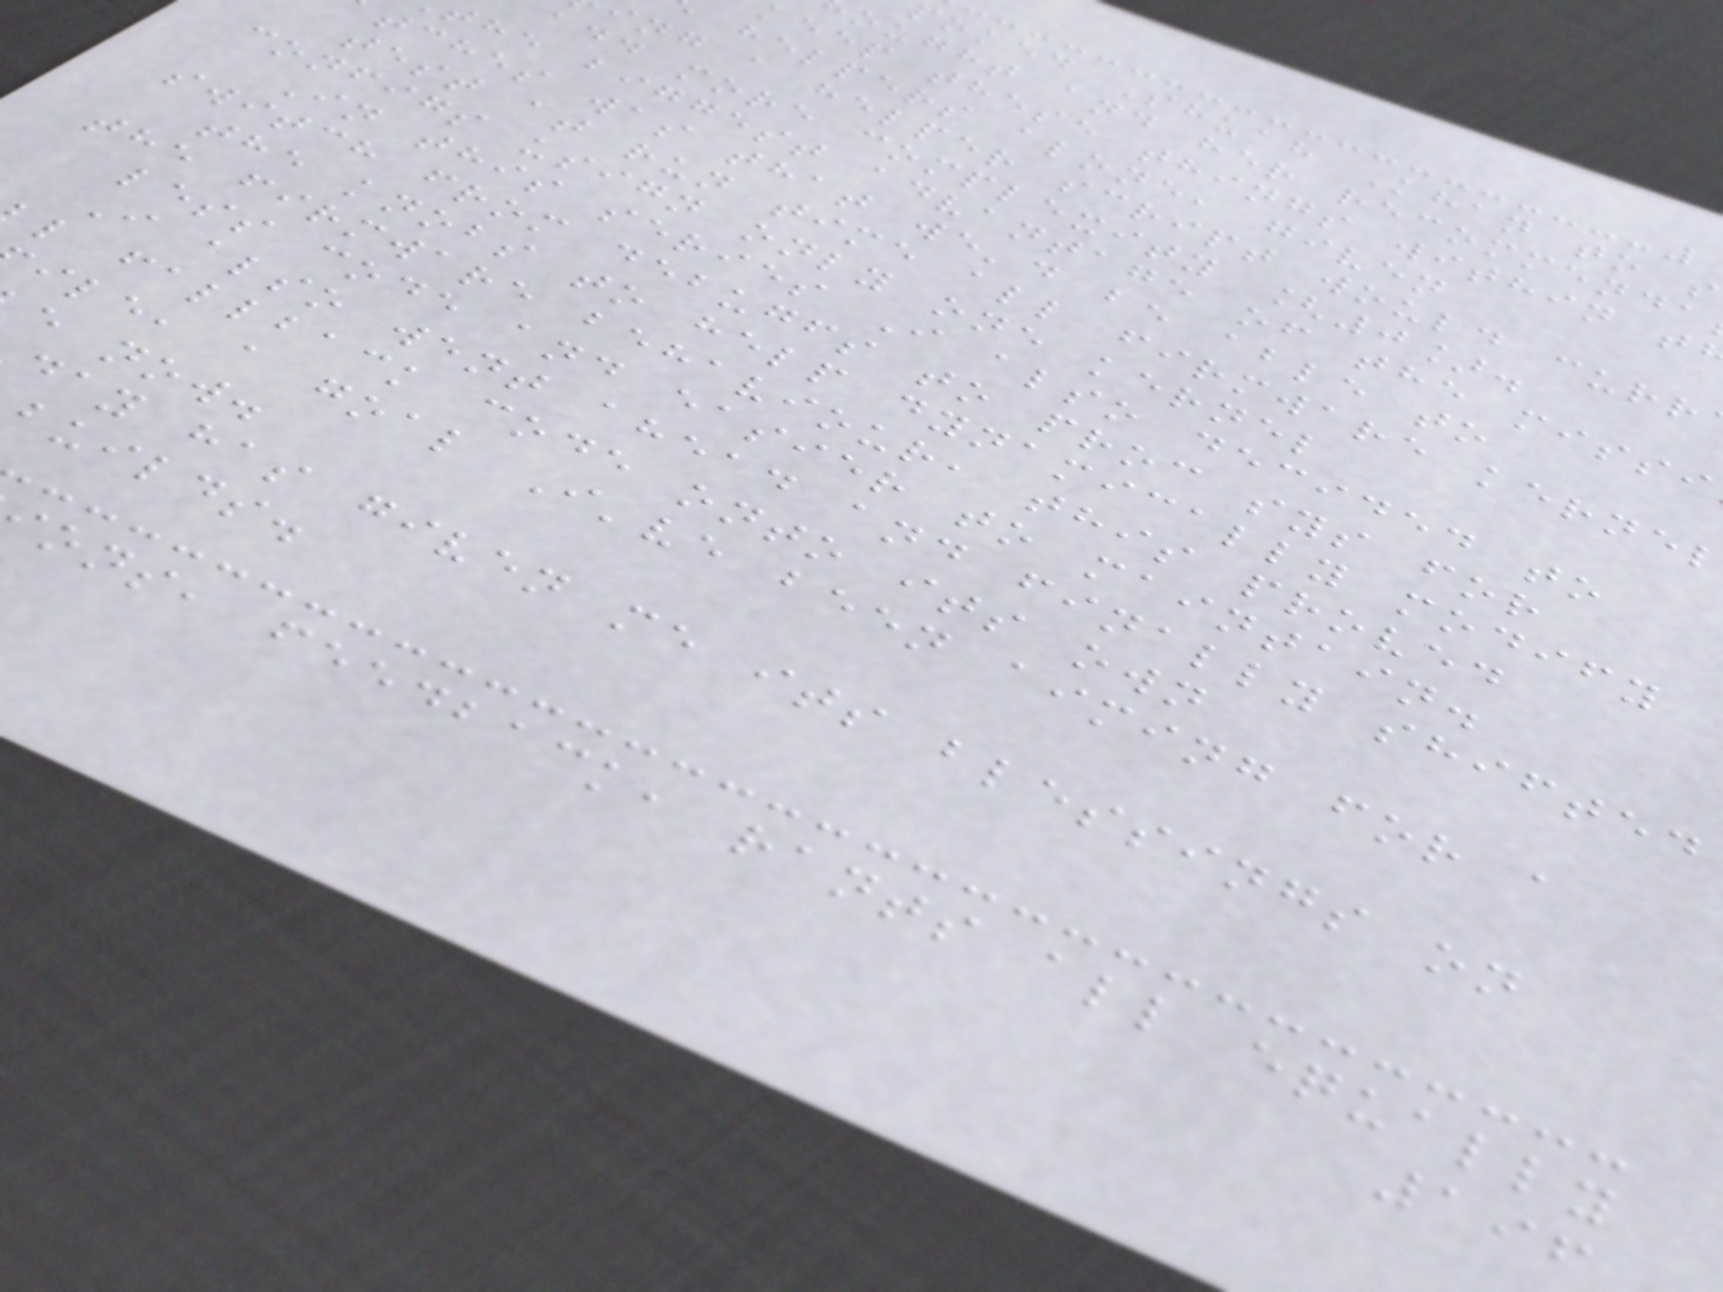poked Shuah Khan to s
ought and her recommenda
keep these things within t
helpers alone, given
ing a helper script would curr
add more complexity [0].
the biggest advantage of the missi
tches was that we'd be able to
test at run time all firmware kerne
configs usign only one kernel
In this series I also decided to
switch from debugfs to proc sys for
the knobs to help dynamically modify
the firmware behaviour, this proved
less code and easier to maintain.
I also went ahead and finally shifted
l fallback code onto its own
ile, a goal I've been aiming for a
e now.
day has given me its blessings on
builds.
ons, feedback, rants all equally
196
